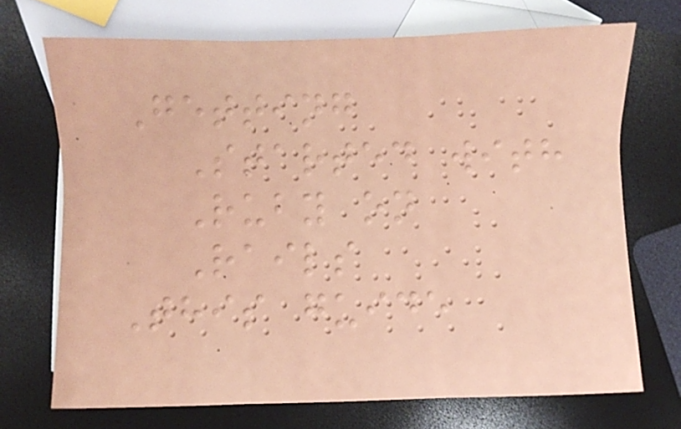Getting
Started with
Ruby on
Rails
This guide
